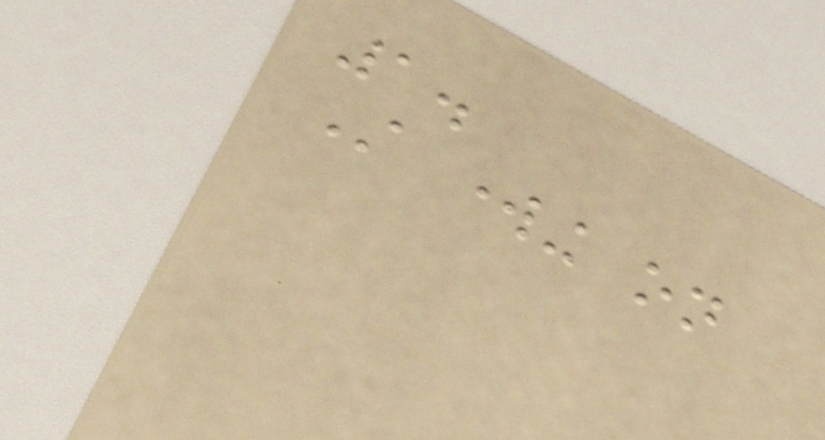1.
Still working on
